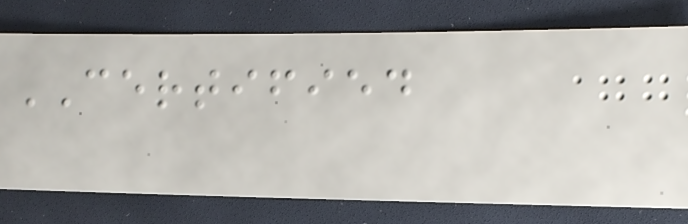CERTIFIED
